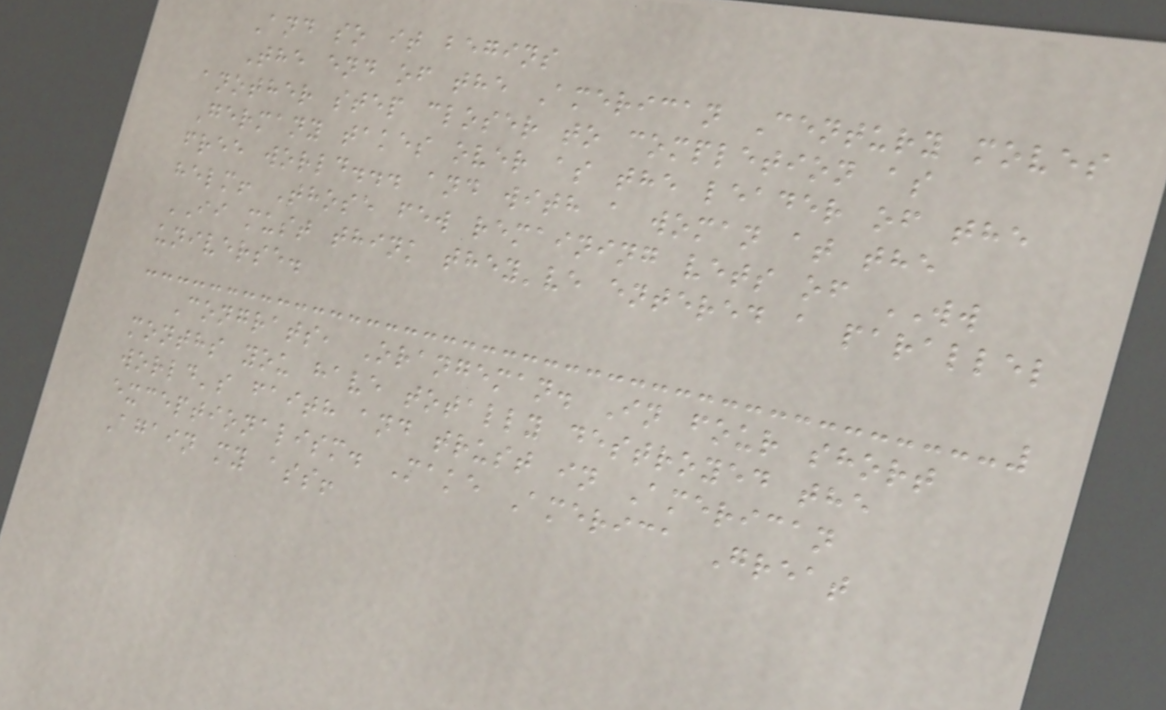And so it begins
The end of the American Century moves
another step closer to completion as
Germany takes over as the leader of the
free world... and with a woman at the
helm! Those few remaining vets of WW
II must think they've entered a parallel
universe.
Congrats, Orangeman. In four short
months you have totally destroyed the
world's faith and trust in American
exceptionalism. Make America Great
Again my ass!
